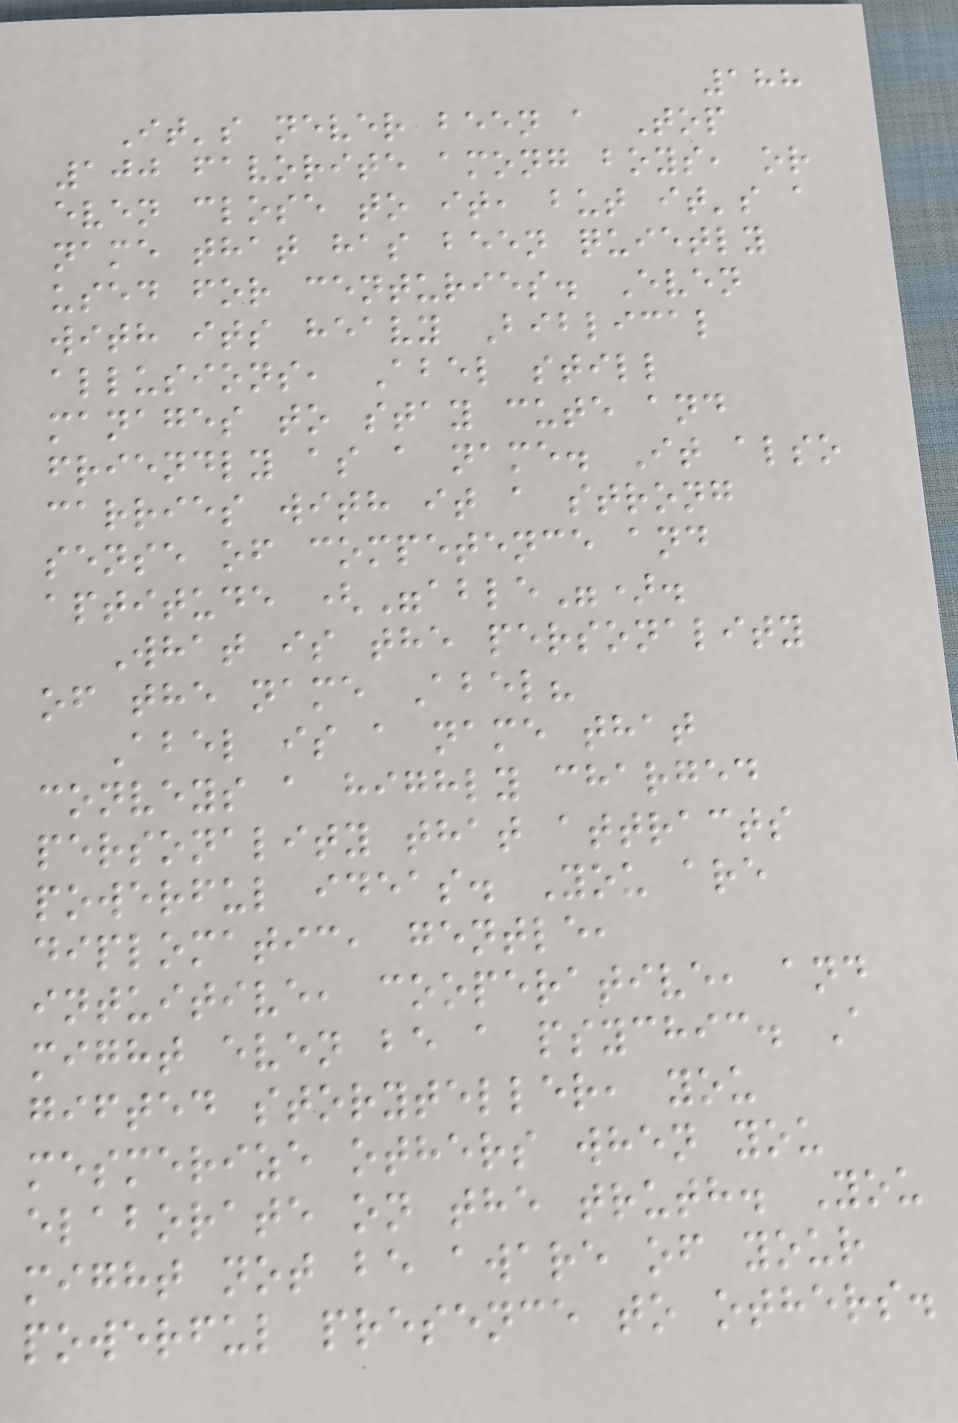188
It's never been a Top
100 favorite among boys, or
even close to it, but it's a
name that has been quietly
used for centuries. Even
with its heavy Biblical
allusions, Abel still
manages to stay cute and
friendly as a name. It also
carries with it a strong
sense of competence and
aptitude ("able").
What is the personality
of the name Abel?
Abel is a name that
conveys a highly charged
personality that attracts
powerful ideas. You are
diplomatic, gentle,
intuitive, cooperative, and
might even be a psychic. A
gifted storyteller, you
mesmerize others when you
elaborate on the truth. You
might not be aware of your
powerful presence to others.
